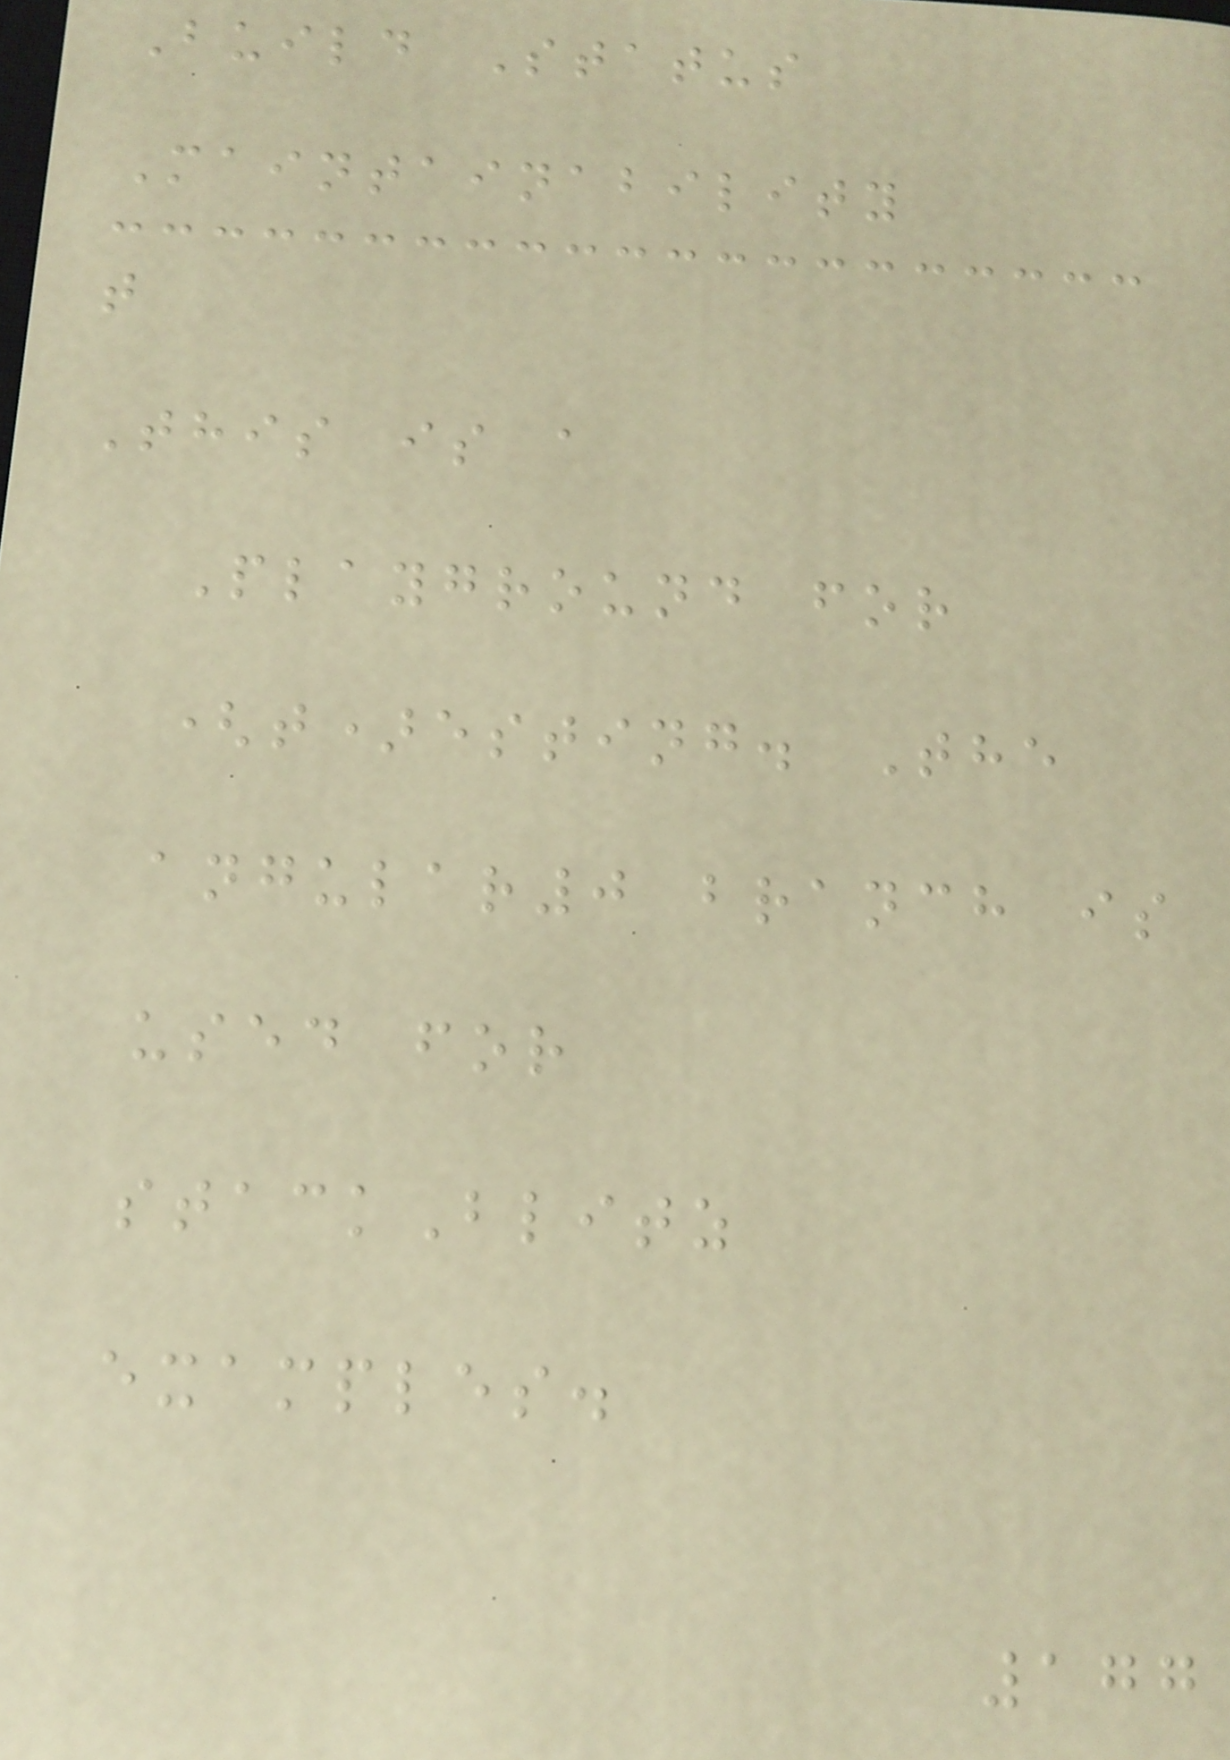Build Status
Maintainability
t
This is a
Playground for
(t)esting. The
angular0 branch is
used for
stackBlitz
examples.
177
